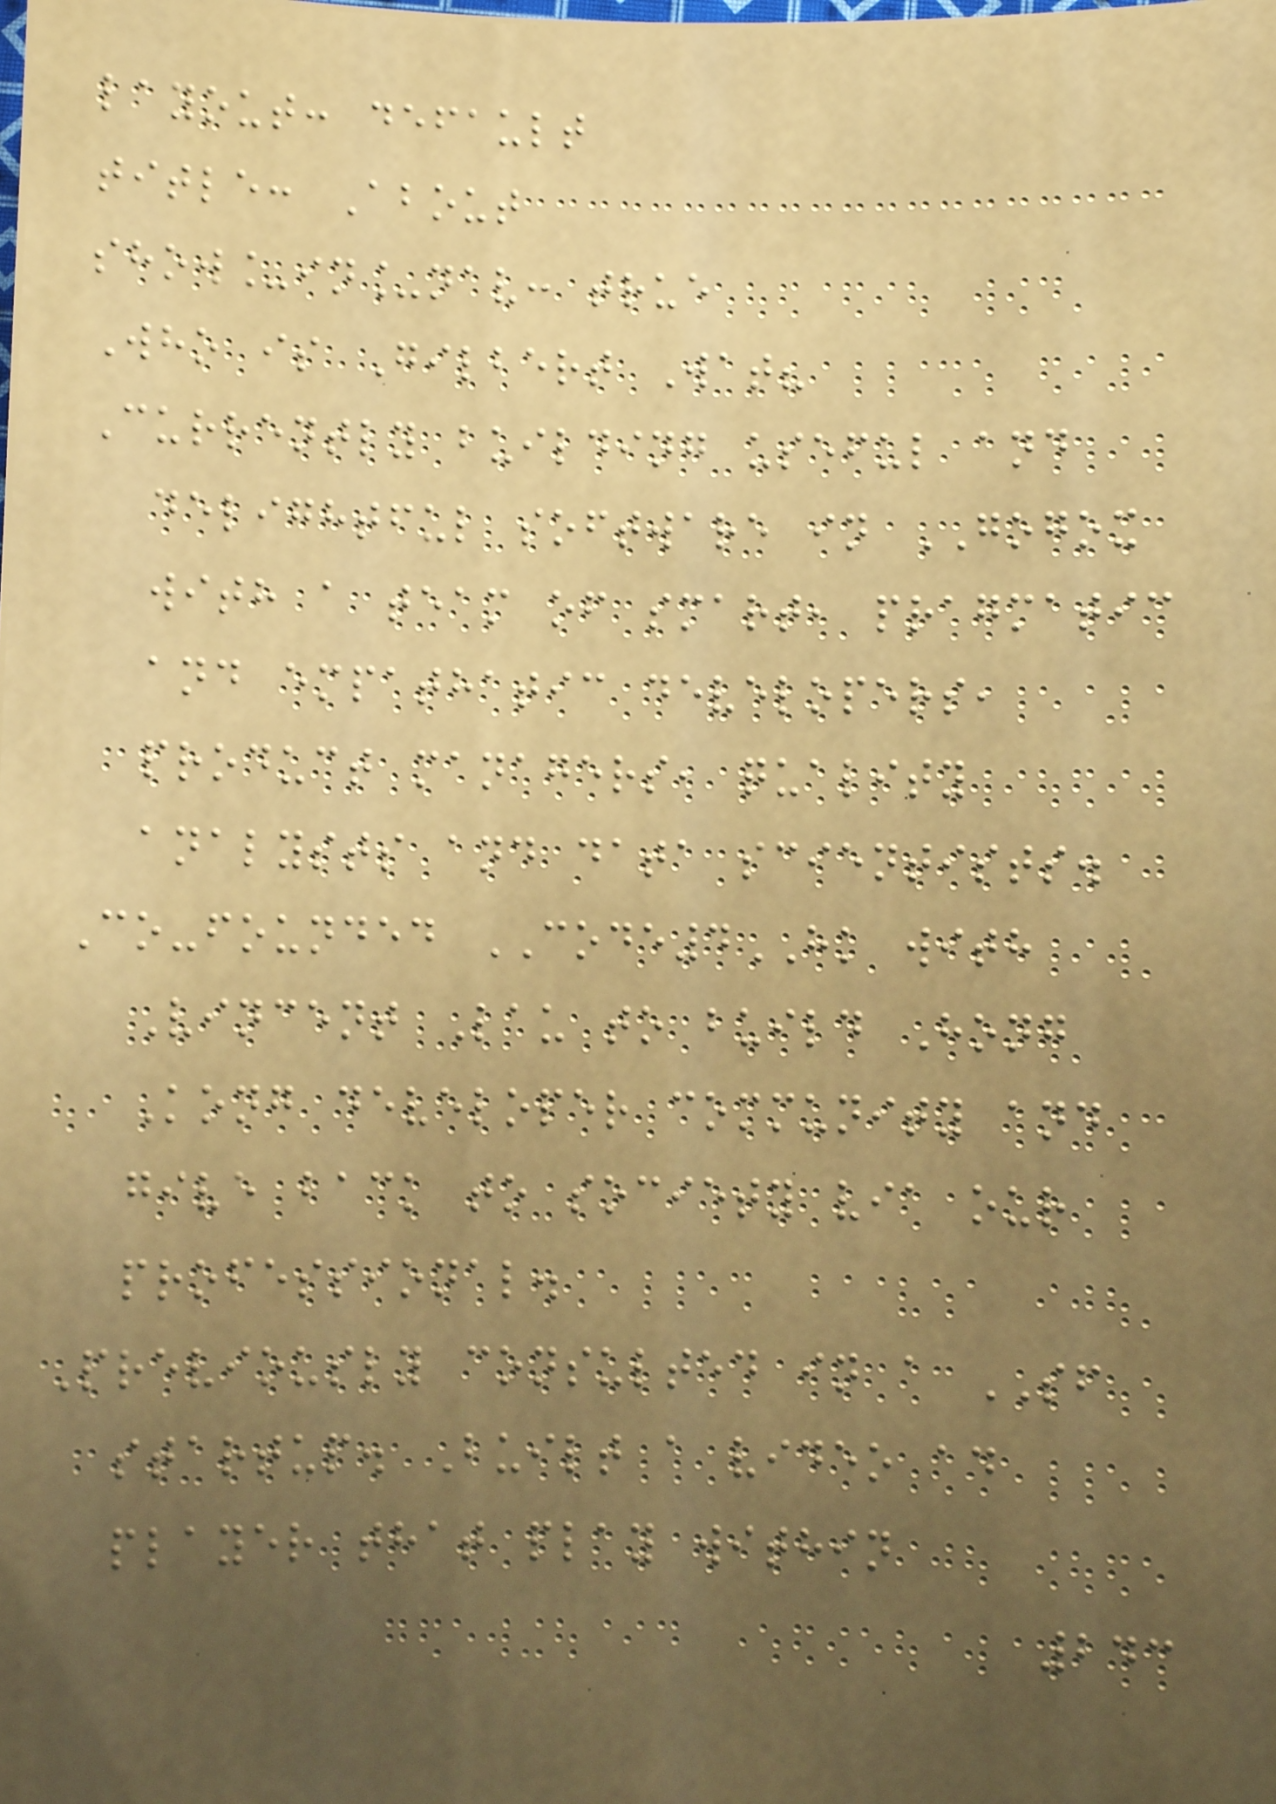layout: default
title: About
show_in_nav: true
Who is Gilbert Wat?
Currently building useful and
delightful software in GOGOX
with a team of smart, pragmatic
and empathatic developers,
product managers, quality
analysts and data scientists.
Co-founded CODE4HK with
Vincent Lau to build Hong
Kong developer community and
give back to society via our
professional.
Previously consulted in a SF
startup. Built a video ad
player that play within
243
